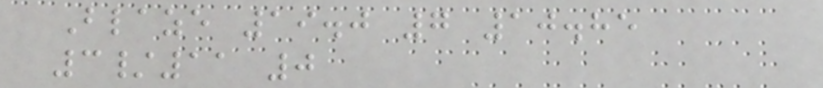Blaze 19.0 7 10.85
3/11 0
